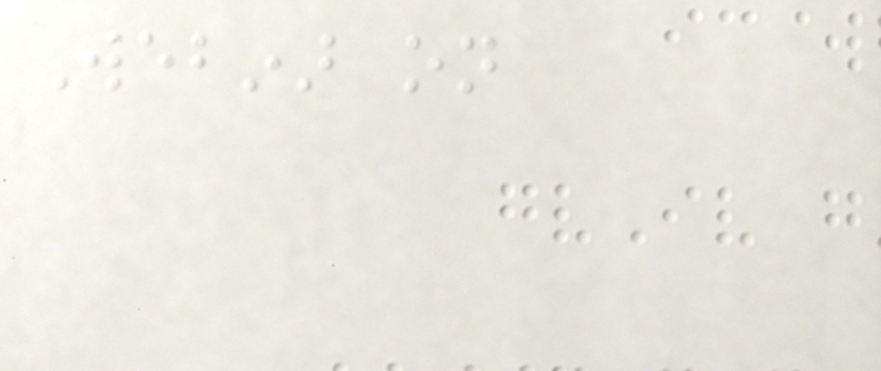Webinar on
